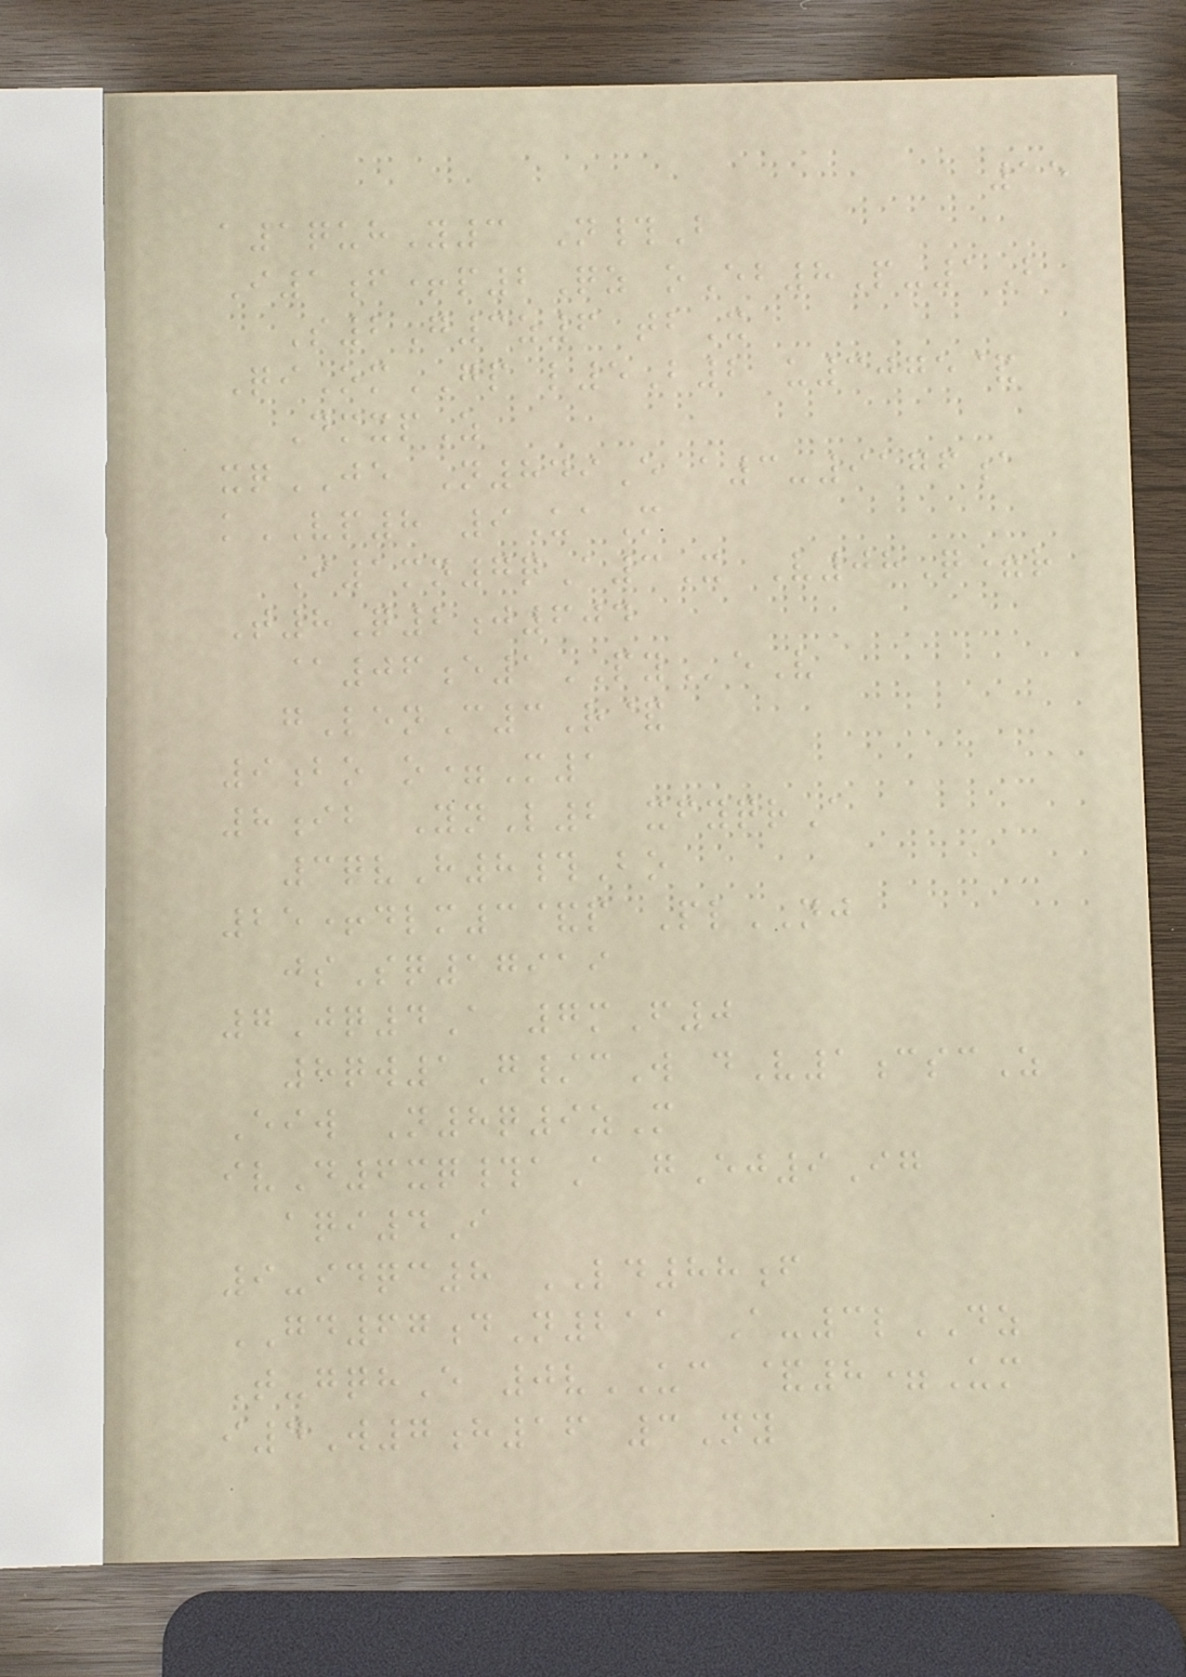15
a1quhY3 N#B
I1f+p2Qz oEb8P-1B
S2G3z6 tbX
QiOmGP l5B2 u3075&
DmxpZ
xqJE N849E a3-9176a
kVP8 9UaM
I1mn7qA3X V08Q=r
T8Q2j604
@06e1PYeV
gLenC3R&
9bo o=M1
8ib YnL2 xfyqrA
3qvH8#Bo
25+dlm3&p PlNJ
jsSq17919
7Jq4A 7mF0
8qw1G/cW dV1cscZ
Eiw N8q9zM
ivD6xq#aA gEj9Ig
aqi4I
9-idqc8 LD88f
GD67dN211 A-3lDZ
T-gqhE 0vUC &8=Um
i4W7h16 3Ny
